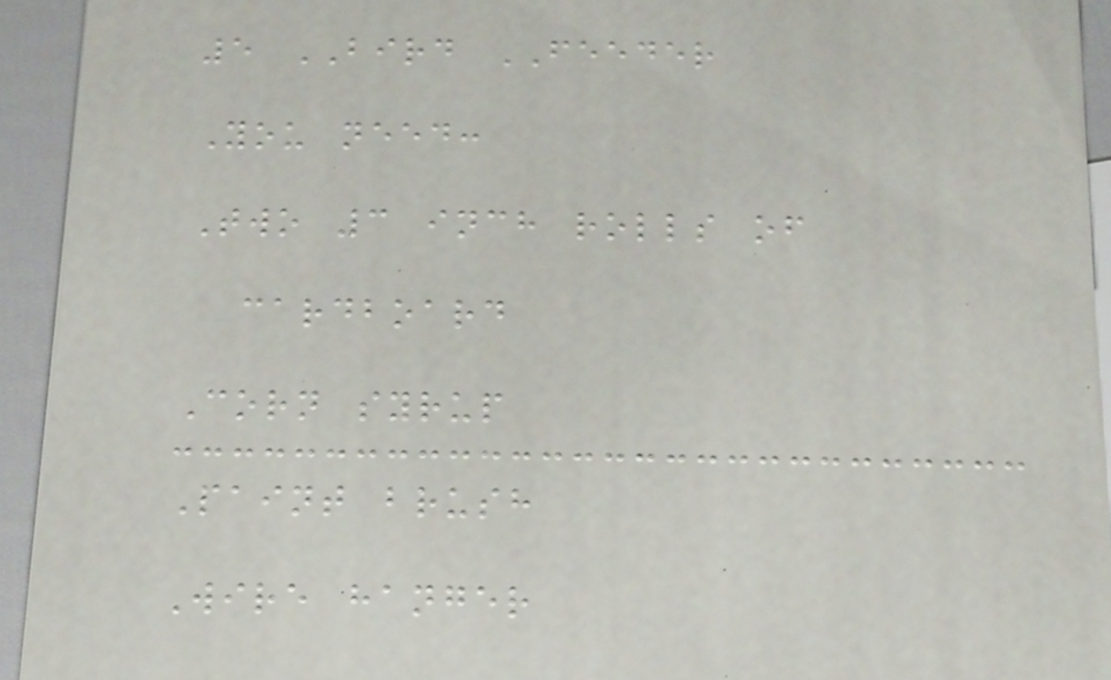5 BIRD FEEDER
You need:
Two 3 inch rolls of
cardboard
Corn syrup
Paint brush
Wire hanger
